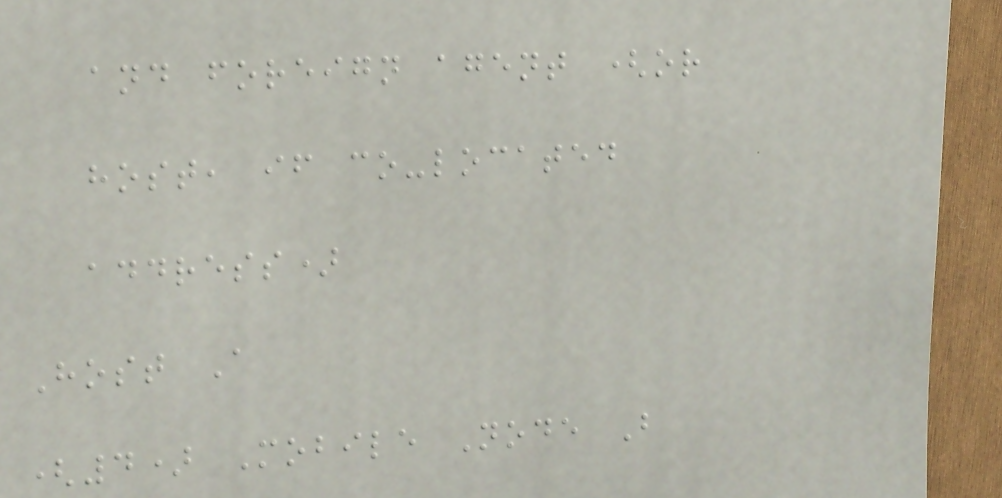and foreign agent (or
host, if co-located
address)
Host A
(4) Mobile Node B
